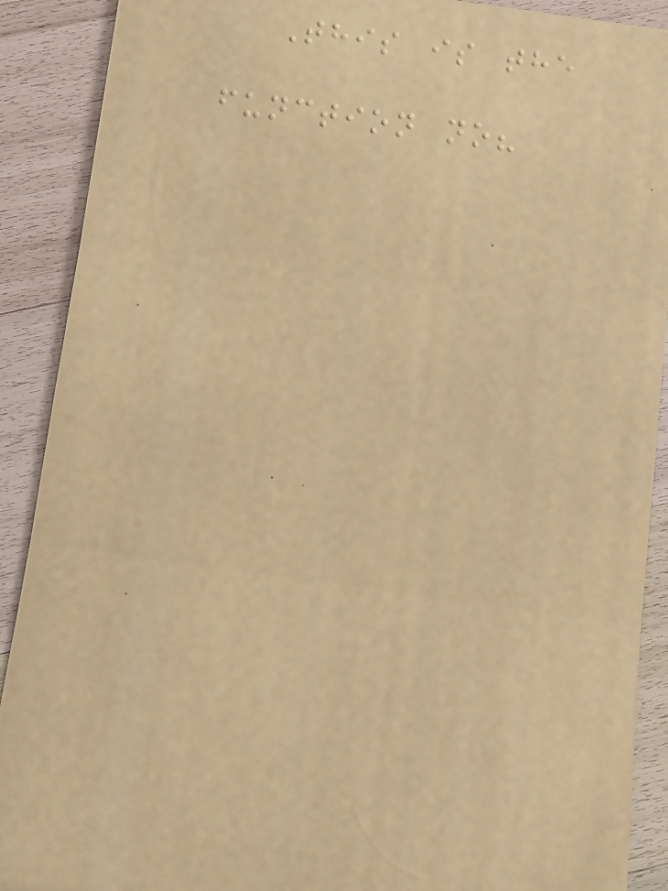This is the
function no?
